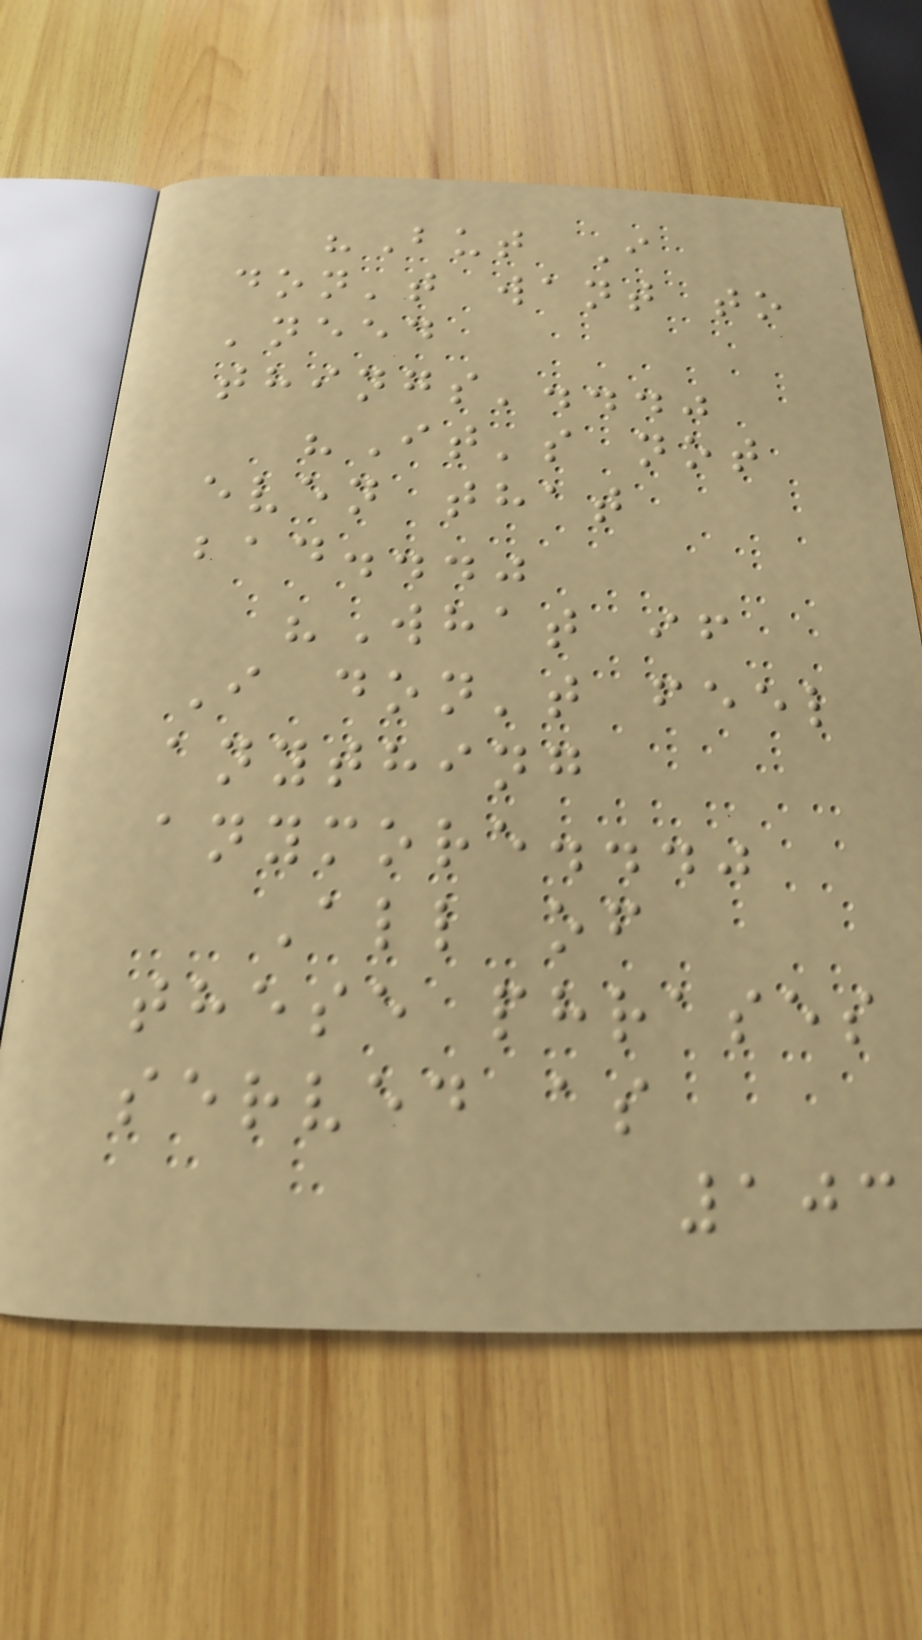"But I
don't want to
'need
things'..."
"It's not
even that
bad..."
"What if
I don't feel
anything
anymore..."
All of
these phrases
served as
103
